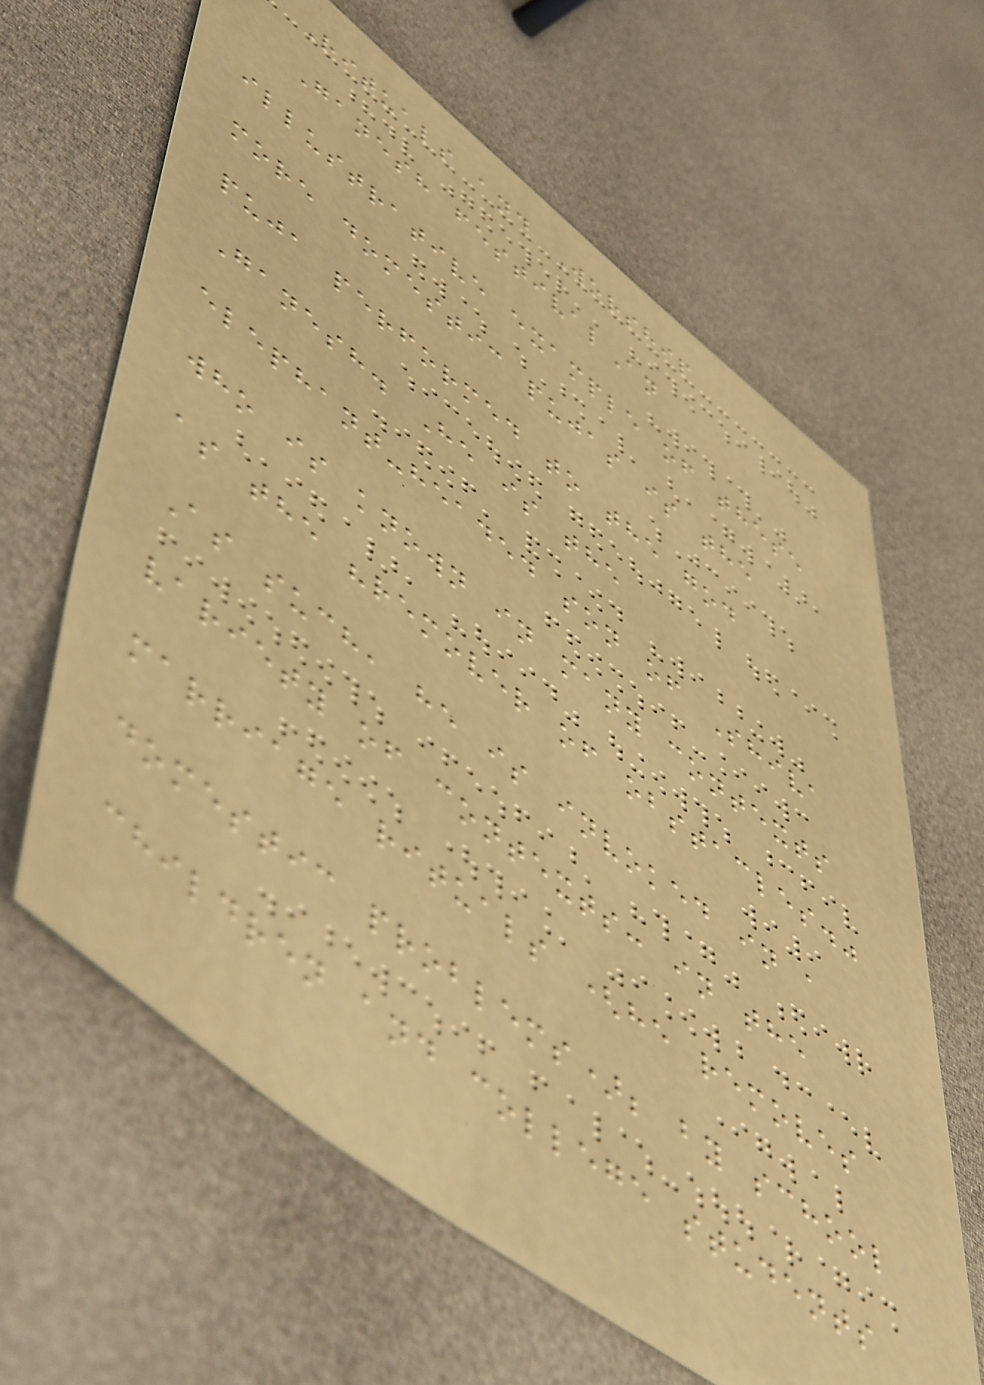Rituals and Worship
Ganesh festivalAn
illustrative example of these
more domestic pujas is the
puja performed to the god
Ganesh. He is the
elephant-headed son of Shiva
who is known in many contexts
as the "remover of obstacles."
As such, he is invoked in a
variety of contexts: in the
marriage rituals (he removes
domestic problems); by school
children and college students
